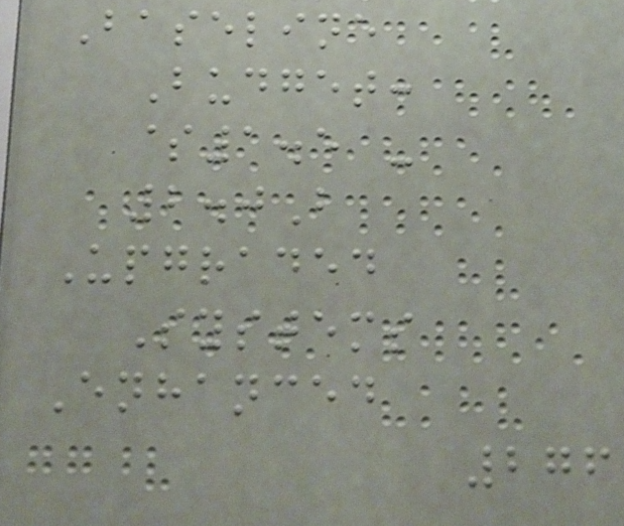Baseline
Budget:
$1.5 -
2.0B
Upgraded
Systems
Enhanced
276
